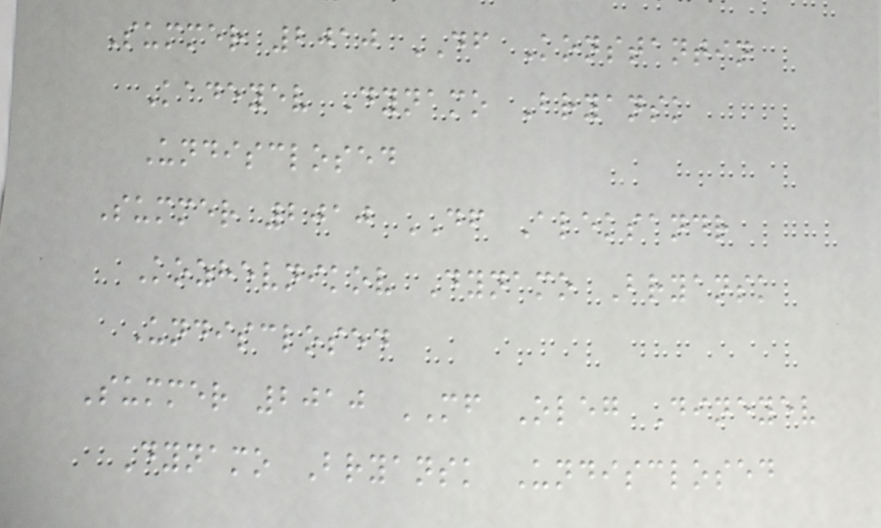Summer 2010 DF Konstantin
Kadeyev Dynamo Bryansk
Undisclosed
Summer 2010 DF Aleksandr
Kozhevnikov Dynamo Bryansk
Undisclosed
Summer 2010 MF Oleg Dineyev
Dynamo Bryansk Undisclosed
